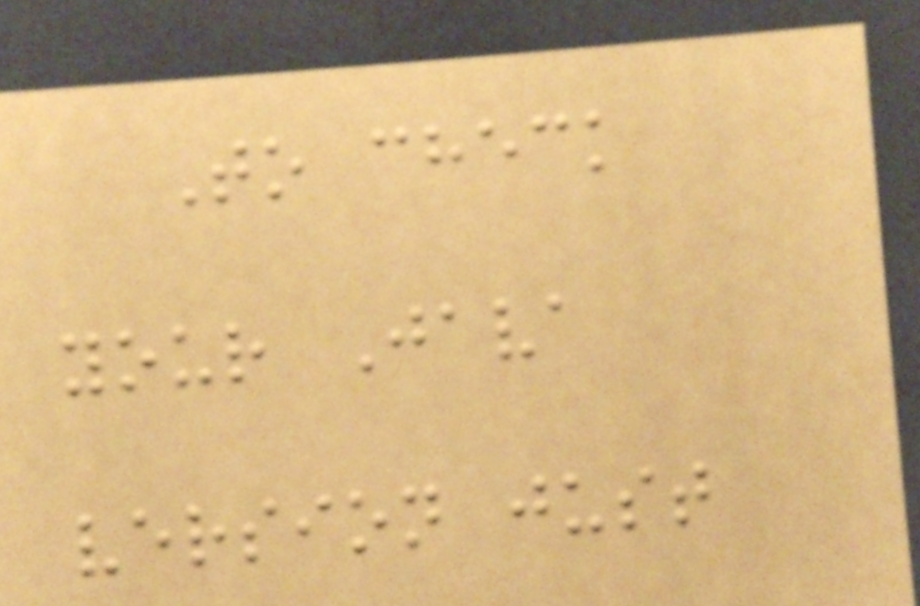To check
your Java
version just
